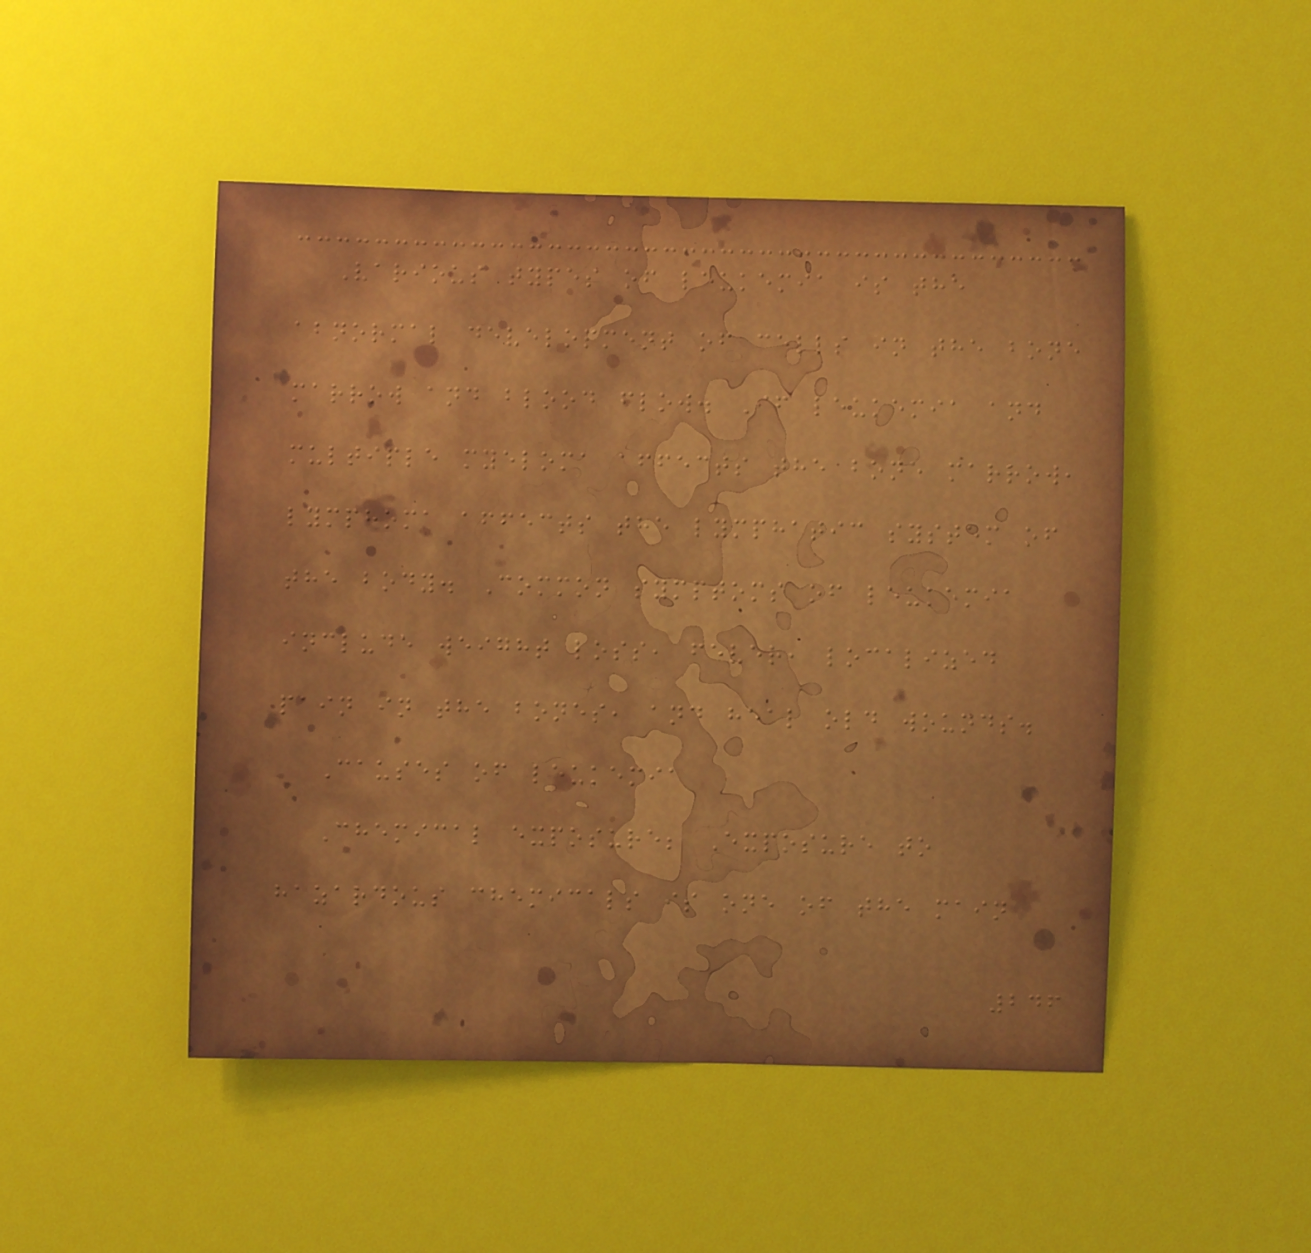Various types of leukemia is the
abnormal development of cells in the bone
marrow and blood flow. If leukemia and
multiple myeloma affects the bone marrow,
lymphoma affects the lymphatic system of
the body. Common symptoms of leukemia
include weight loss, fever, localized
pain in the bones, and heal old wounds.
Causes of leukemia
Chemical exposure; Exposure to
hazardous chemicals is one of the main
246
